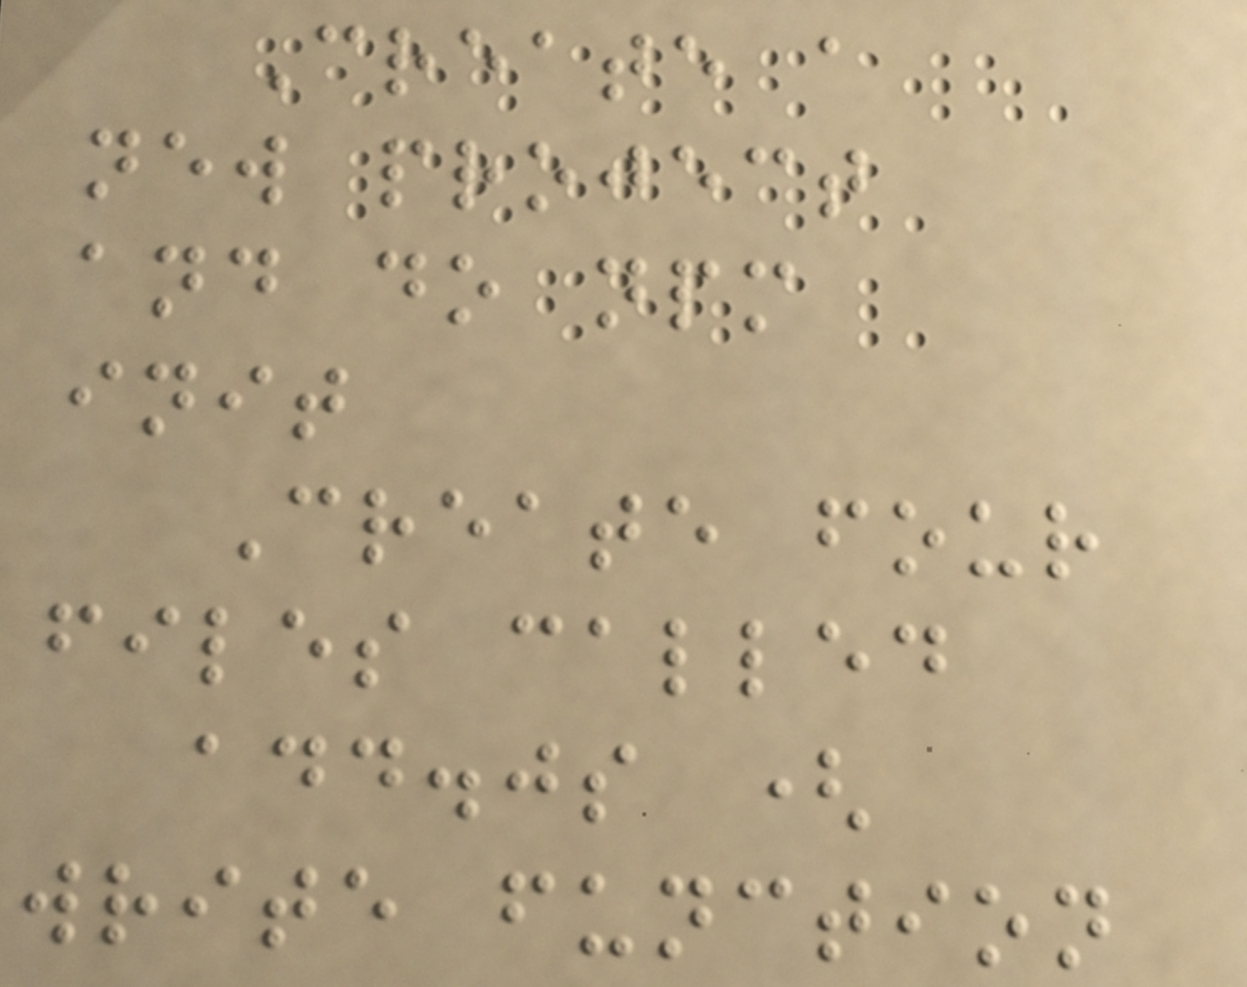Create a
new project
and do npm
init
Create four
files called
add.js (
write function
